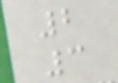2
3
